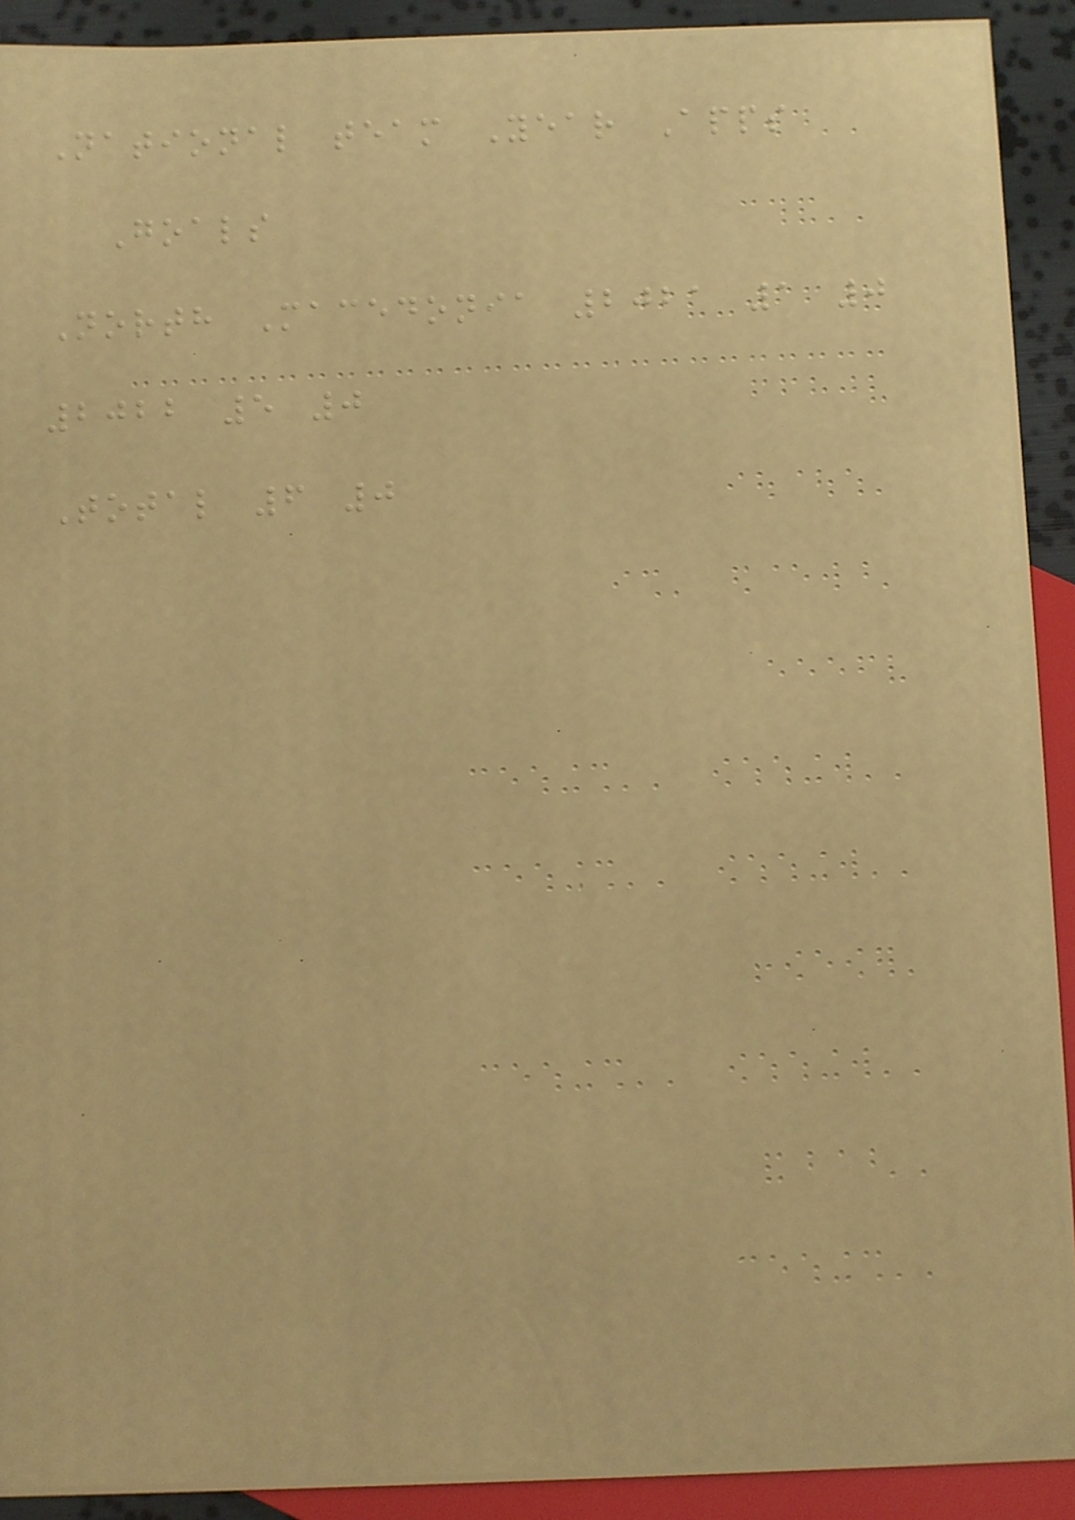National team Year Apps
Goals
North Macedonia 2021 1 0
2022 5 0
Total 6 0
